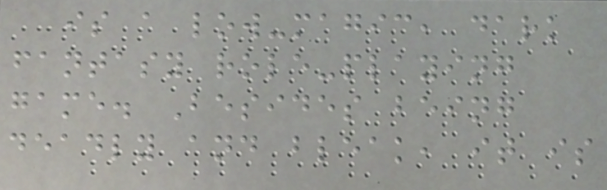is a low-magic, dark
fantasy role-playing
game. Besides being
deadly and bleak, it is
